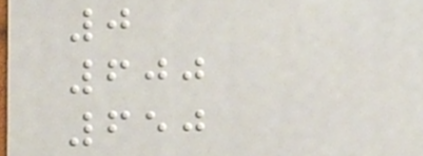0
600
650
